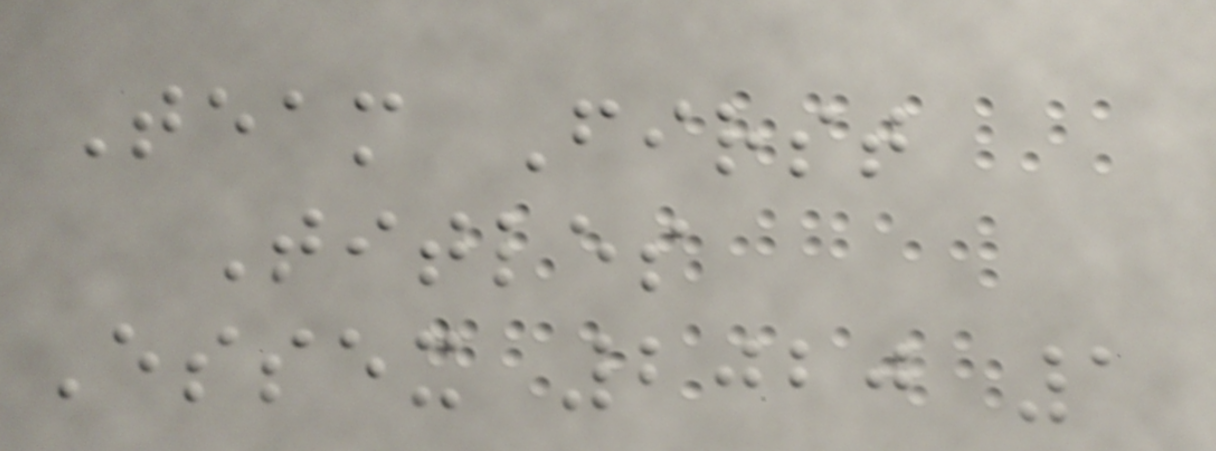Team First
Titles
Essex 2020 1
